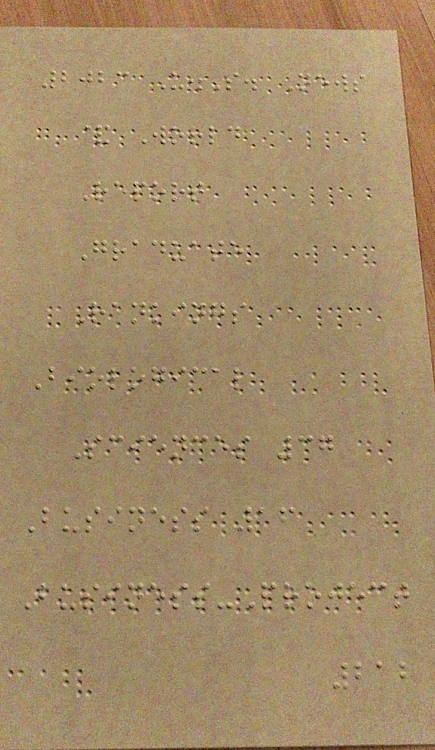2023 U.S. News
& World
Report
Graduate
Rankings
Biological
Sciences 37
Business 16
Business-Project
212
